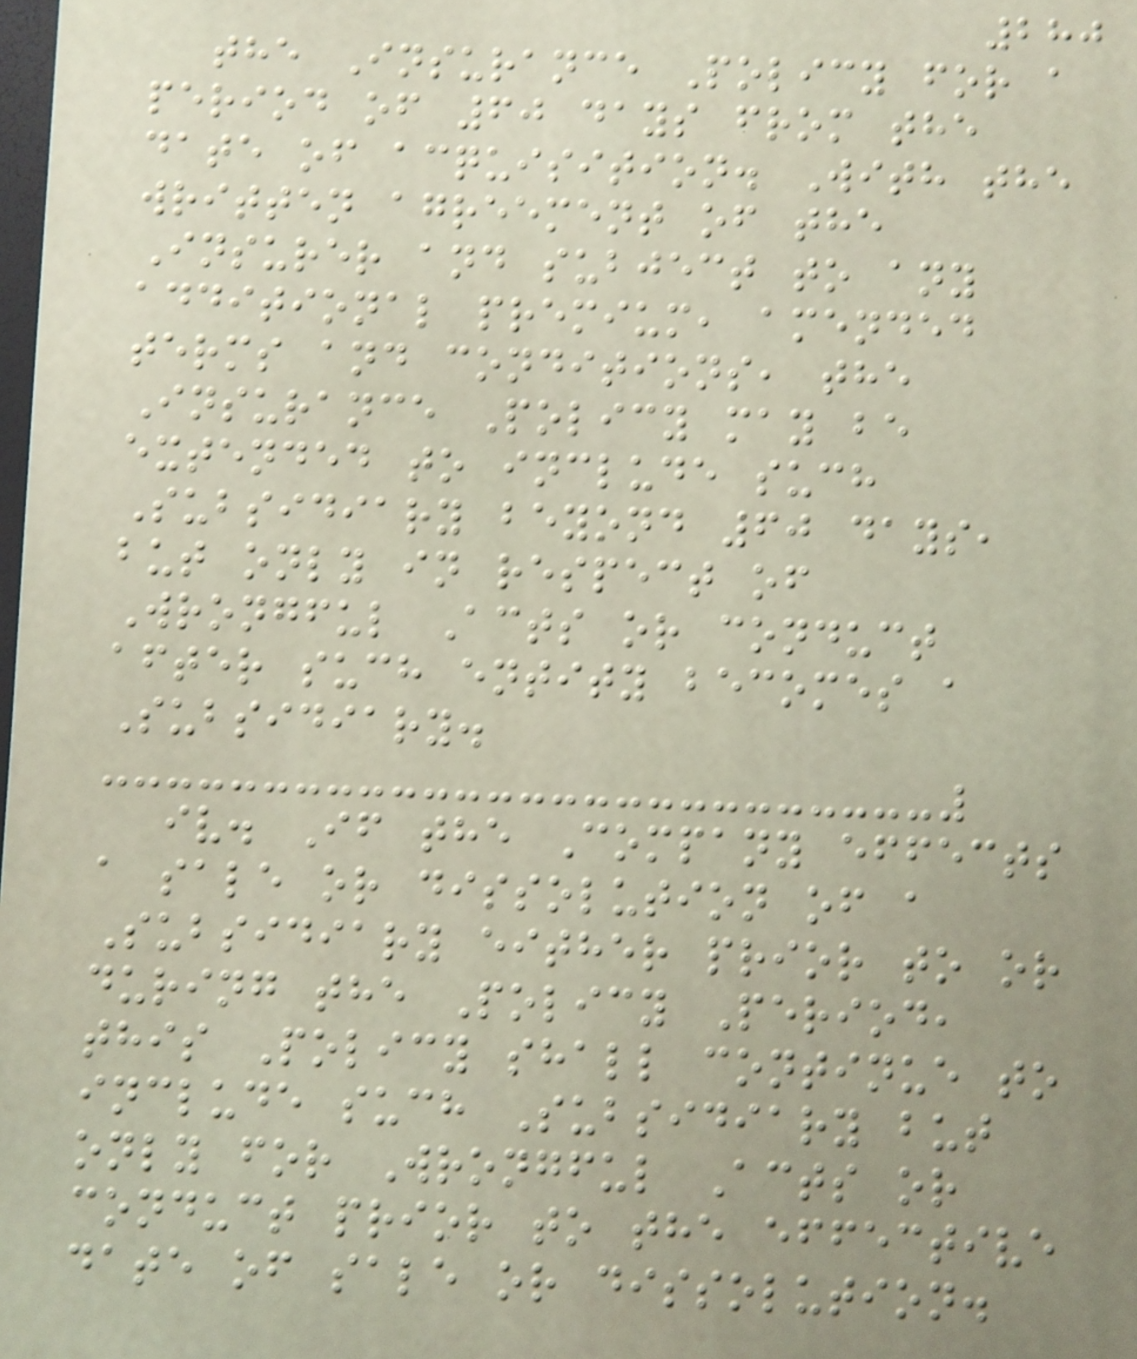280
the Insurance Policy for a
period of 60 days from the
date of acquisition. With the
written agreement of the
Insurer and subject to any
additional premium, amended
terms and conditions, the
Insurance Policy may be
extended to include such
Subsidiary beyond 60 days,
but only in respect of
Wrongful Acts or conduct
after such entity becomes a
Subsidiary.
iv. If the Company effects
a sale or dissolution of a
Subsidiary either prior to or
during the Policy Period,
this Policy shall continue to
include such Subsidiary but
only for Wrongful Acts or
conduct prior to the effective
date of sale or dissolution.
